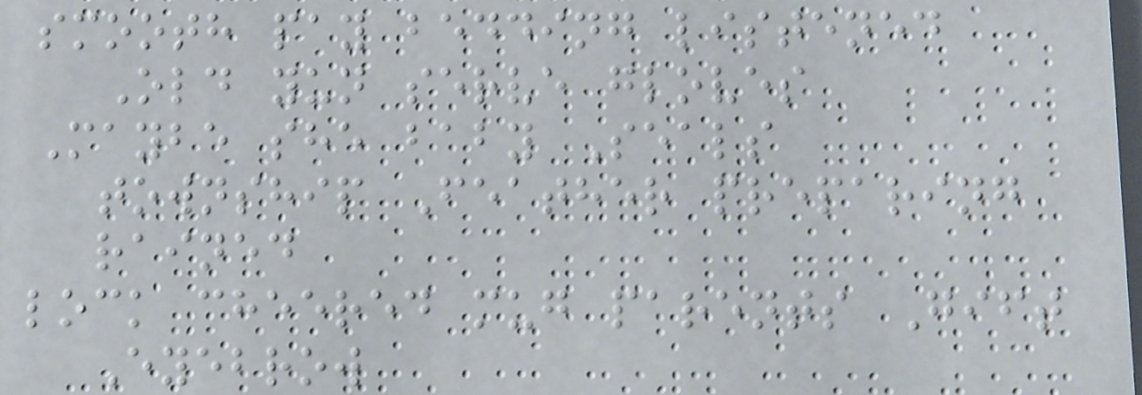smooth pay bedding listened
Old yun serve gloves
Maybe she baby Seals
township Feather preparing
rained
lock cheered mug parents Gift
Eyebrow
